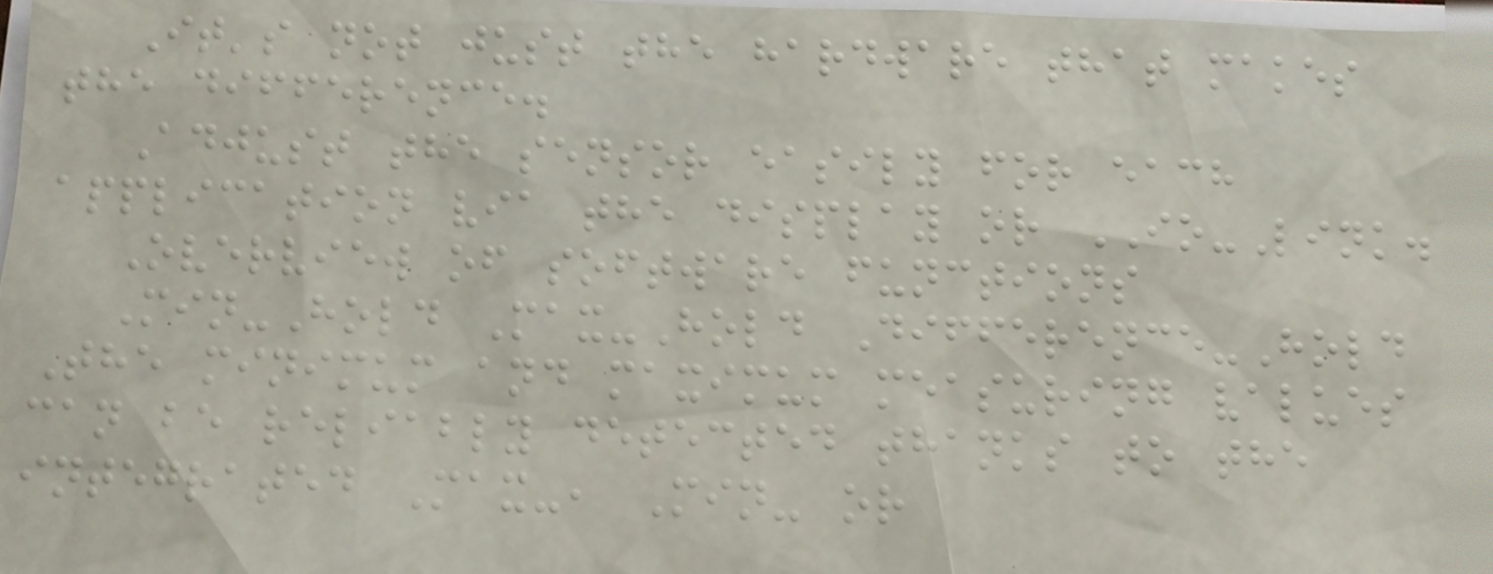It's not just the hardware that makes
the difference.
Adjust the sensor easily for each
application via the display or IO-Link.
Overview of software functions
Min-Hold Max-Hold Difference-Hold
The minimum and maximum measuring values
can be reliably detected thanks to the
integrated Max-, Min- or
